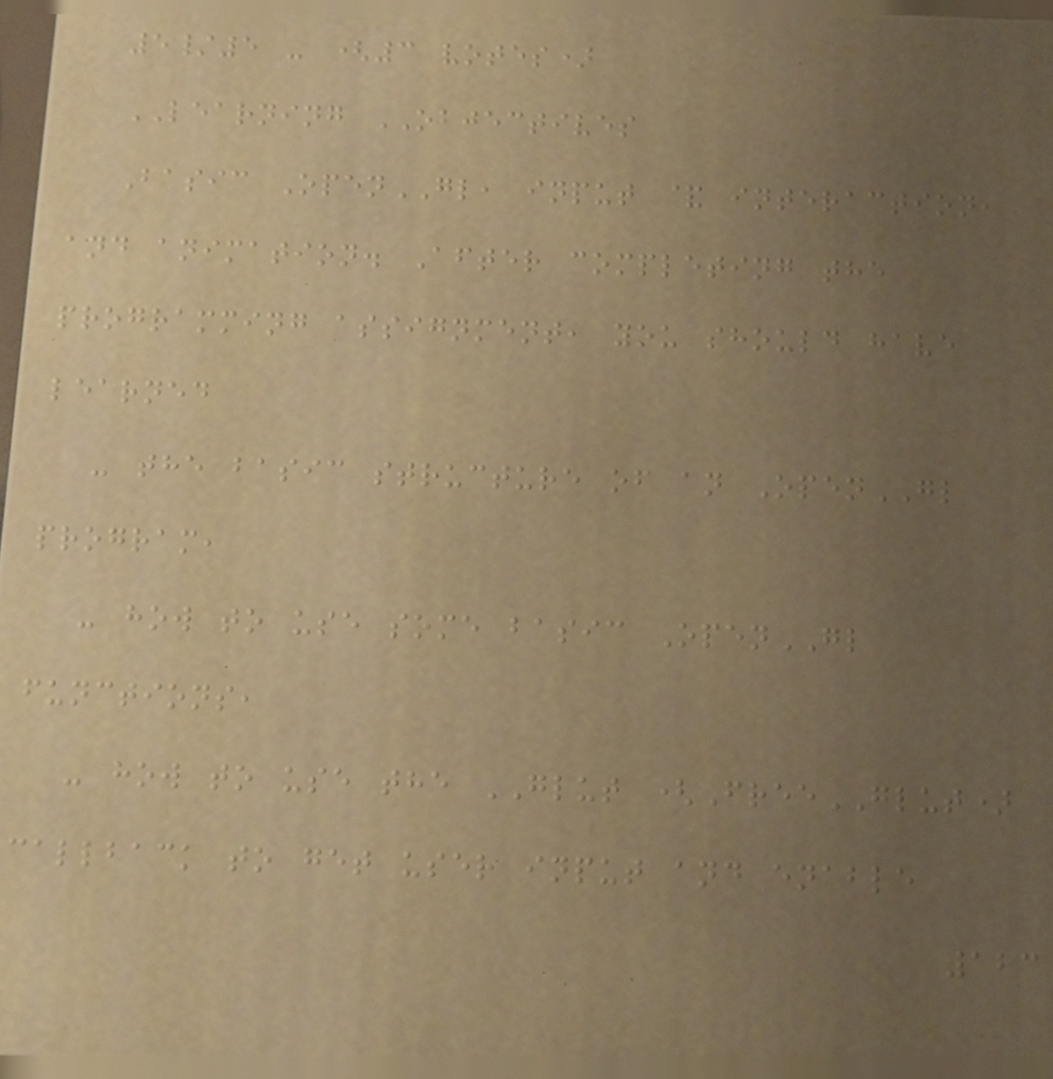5/5 - (3 votes)
LEARNING OBJECTIVES
Basic OpenGL, input & interaction,
and animation. After completing the
programming assignment, you should have
learned
- the basic structure of an OpenGL
program,
- how to use some basic OpenGL
functions,
- how to use the GLUT (FreeGLUT)
callback to get user input and enable
123
